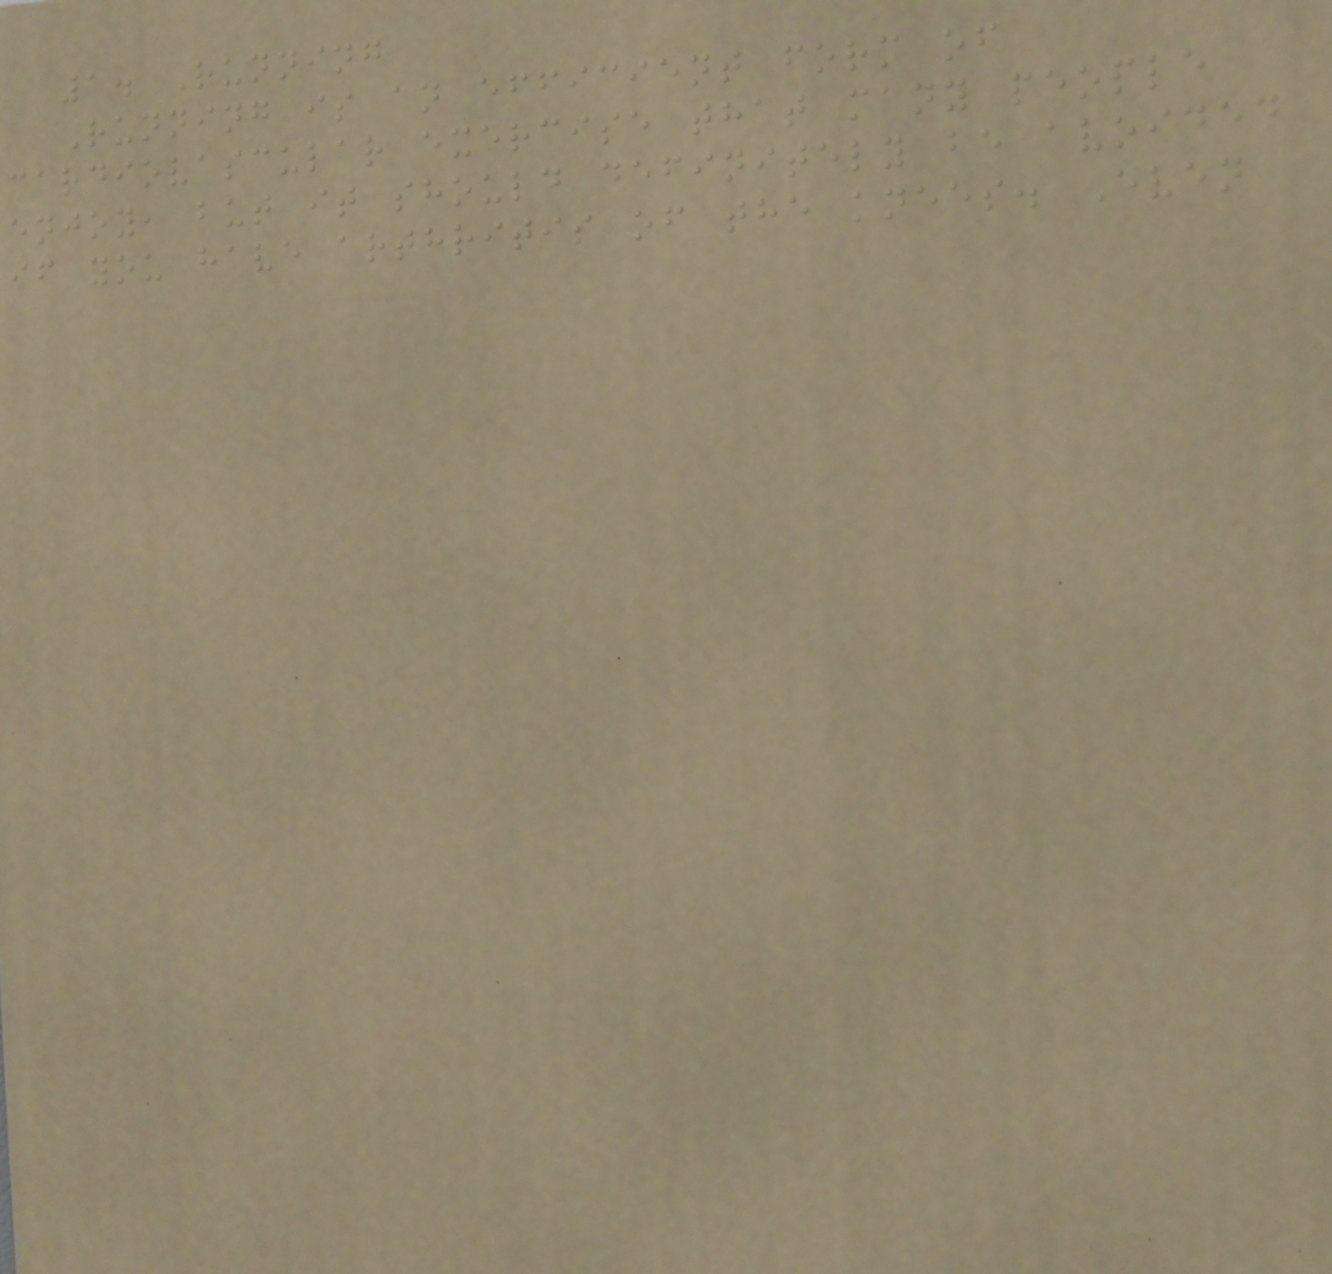1. Running
Running is an efficient form of
cardiovascular exercise that many people
enjoy, but it should definitely be avoided
if you have arthritis of the knees. Even
